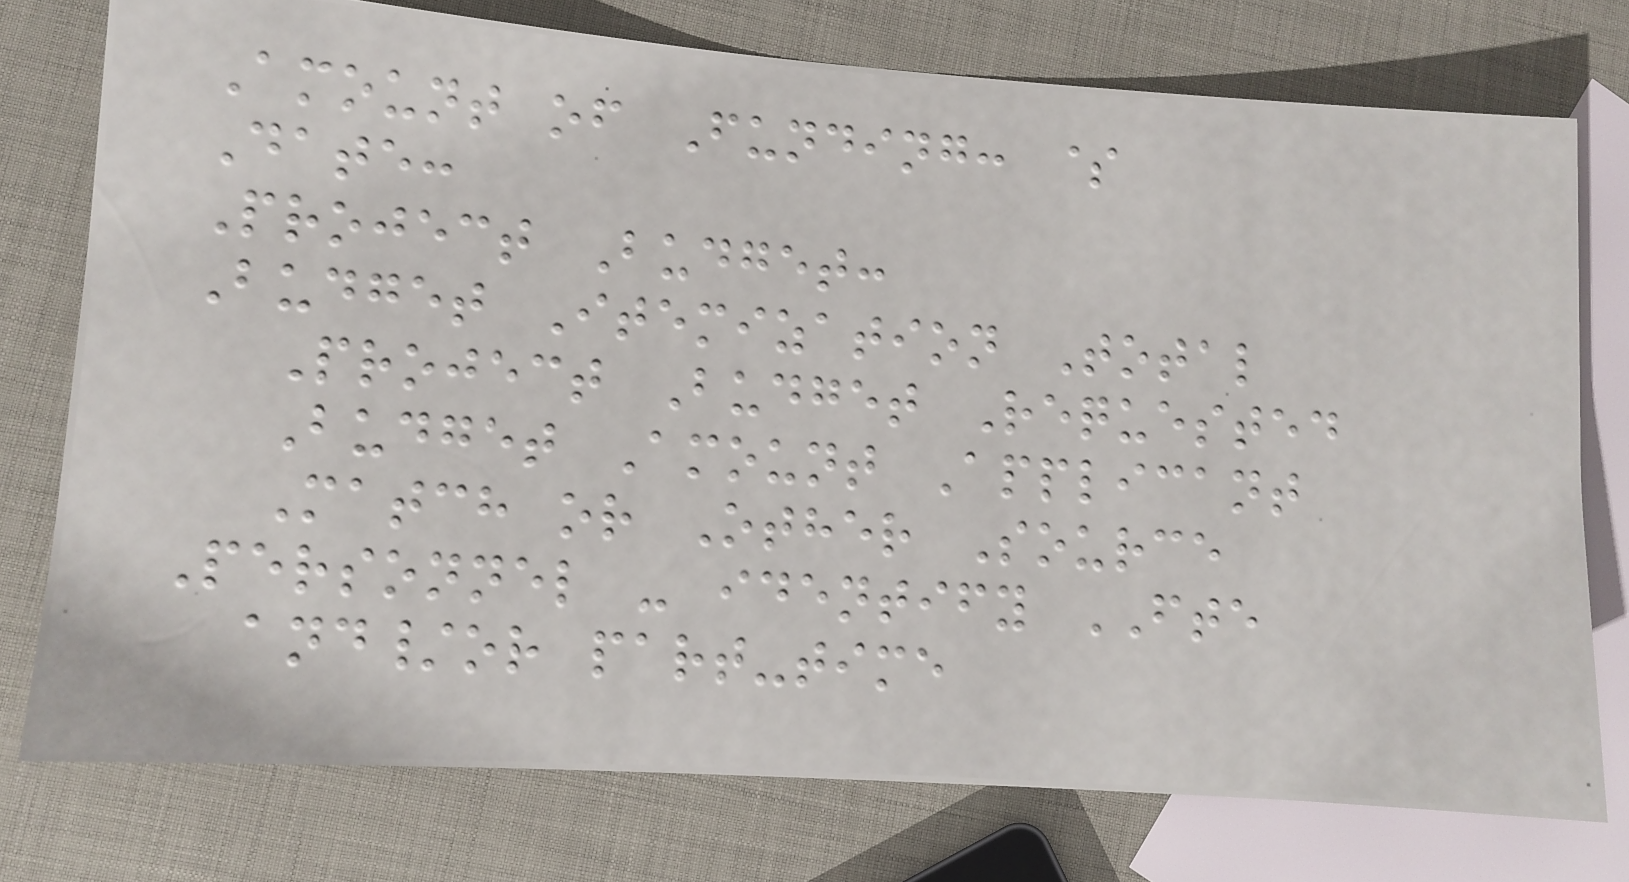Amount of Funding: $
Date:
Project Budget:
Budget Itemization Total
Project Budget Requested
Budget Amount Applicant
Match or Other Source
Personnel - identify FTE
and/or part-time
